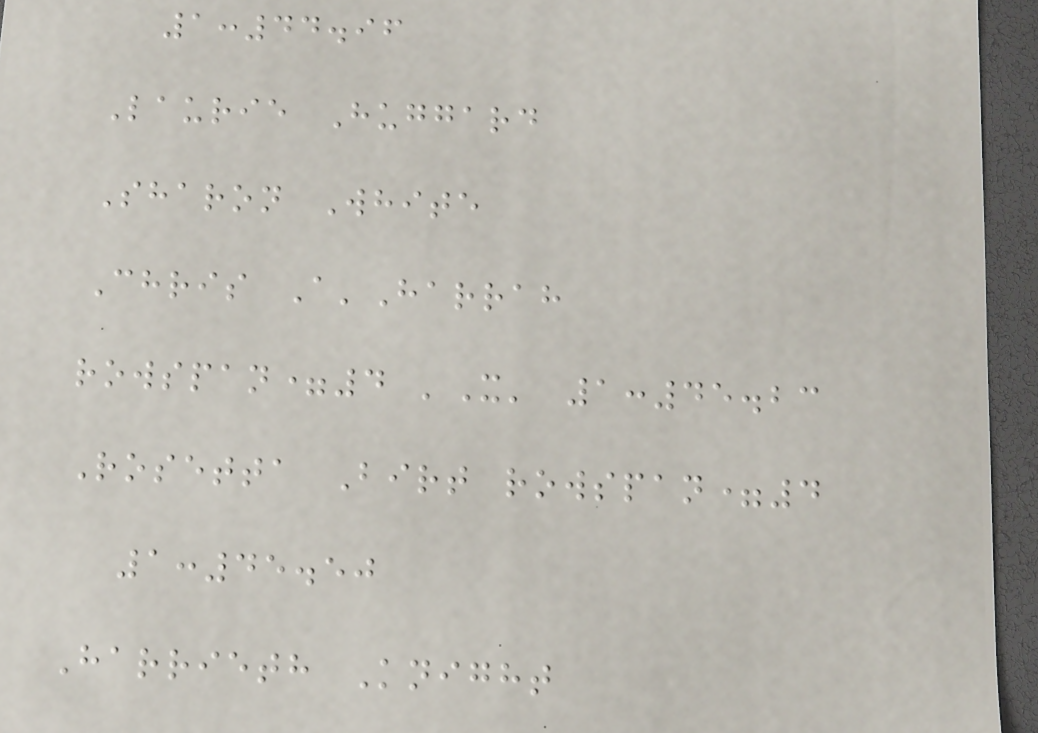1:44.96
Laurie Huggard
Sharon White
Chris A'Harrah
rowspan=4 'X' 1:45.23
Rosetta Birt rowspan=4
1:45.50
Harrieth Knight
